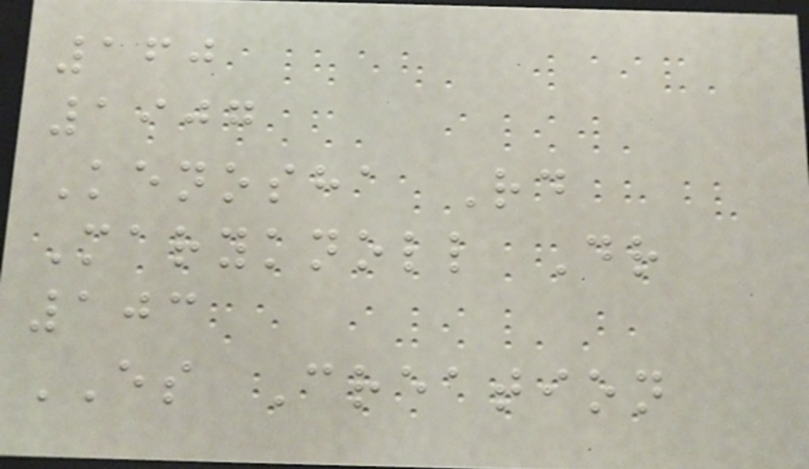160
1907
Kenosha Rd
Maryknoll Dr
103
ES Creation
